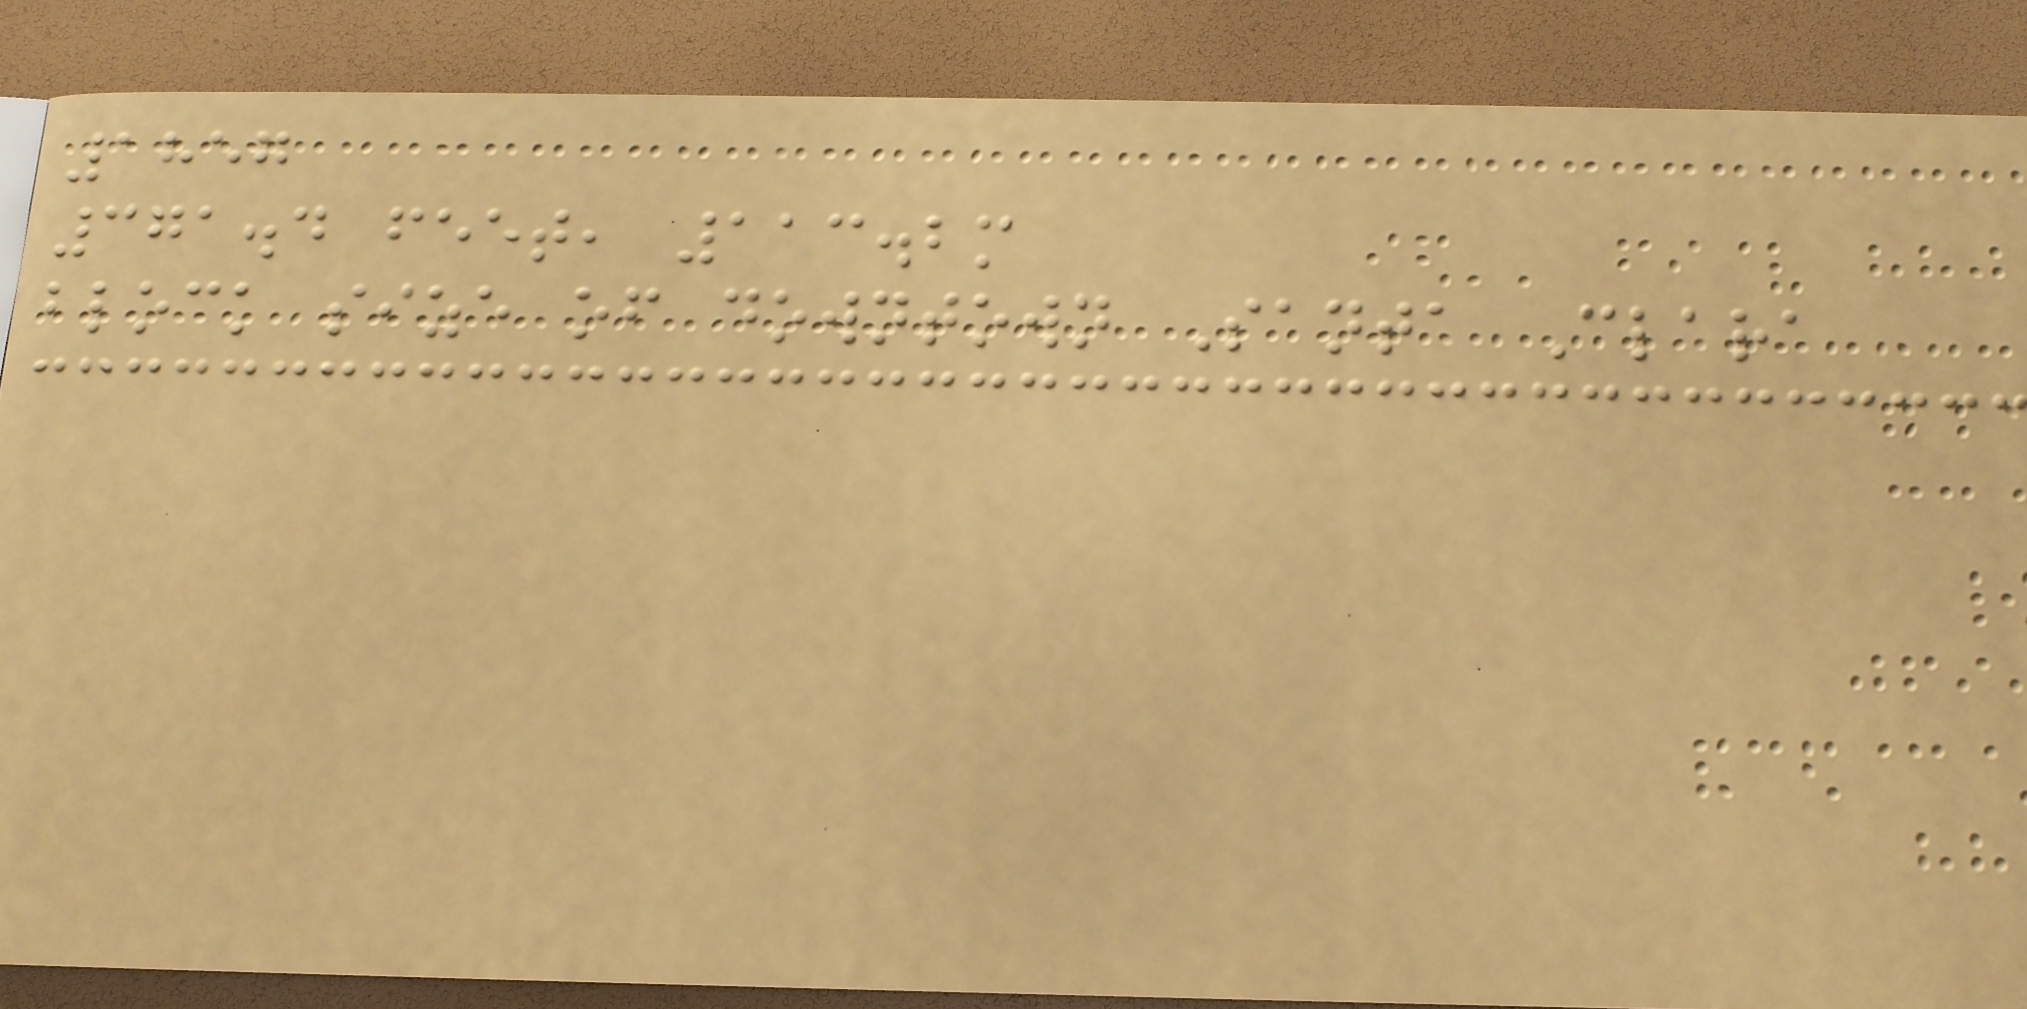1857
371.4 feet, 113.2m
block size of downtown Santa Clara
